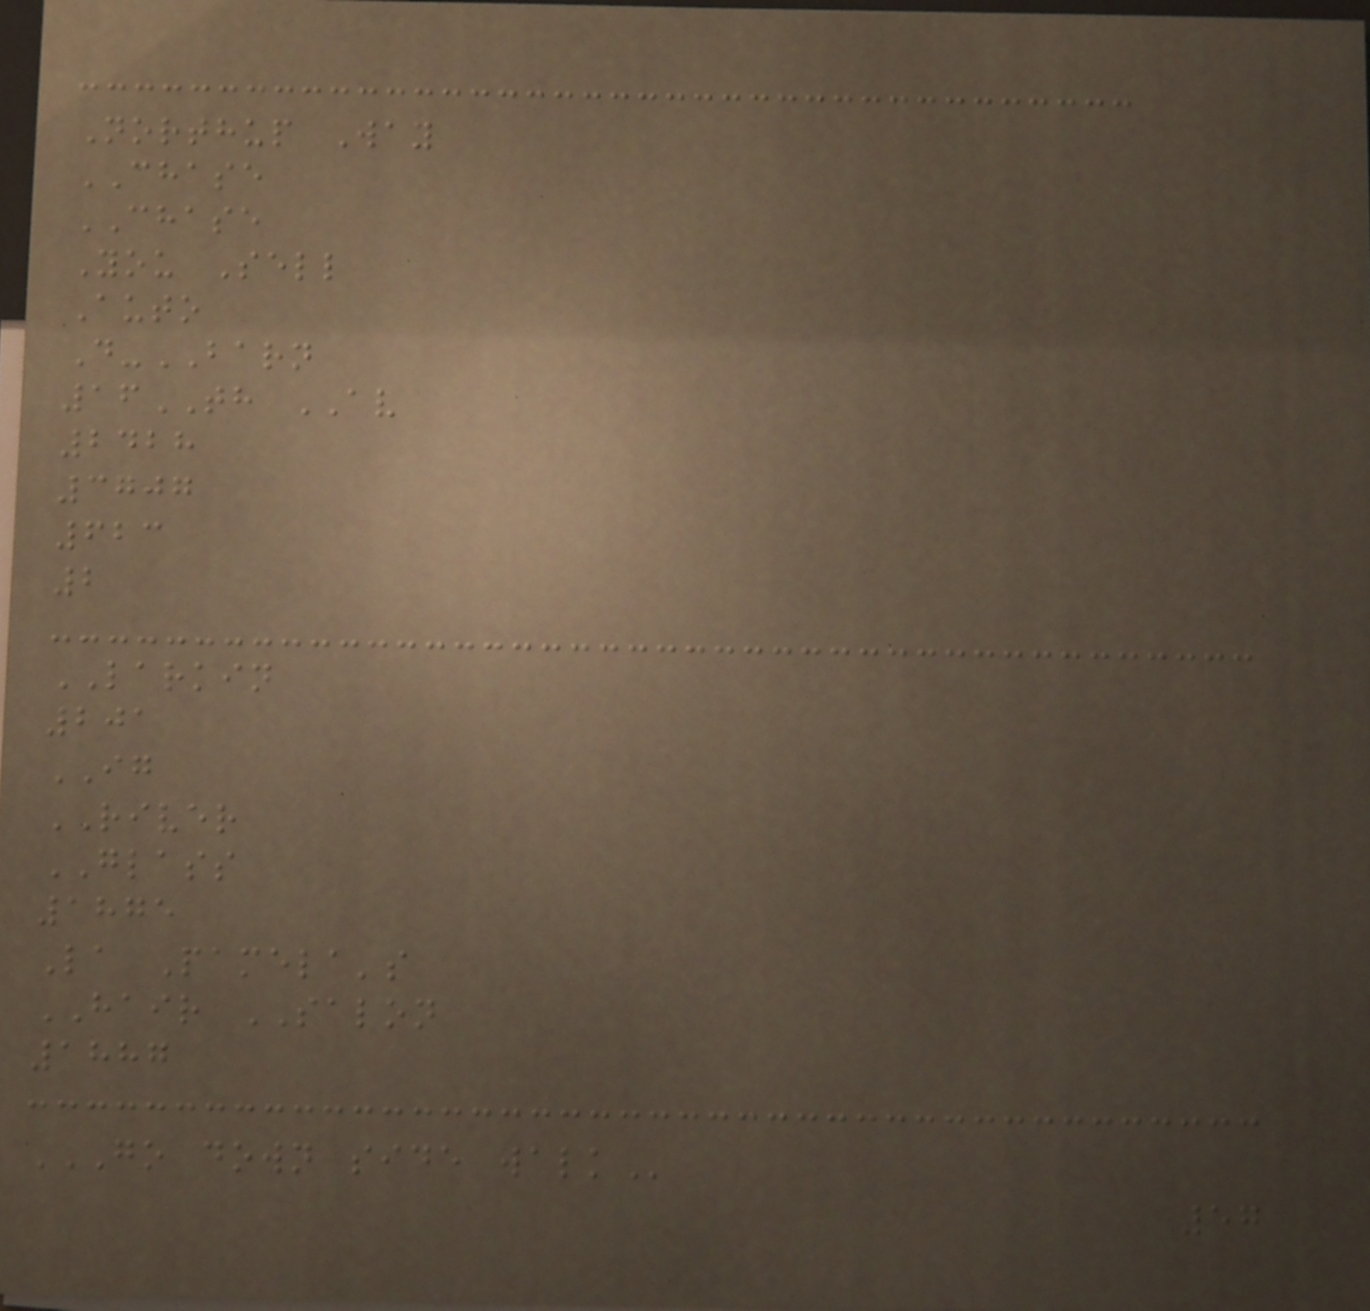Northup Way
CHASE
CHASE
You Sell
Auto
D-BARN
16TH AV
2428
3707
623
2
LARKIN
201
IG
RIVER
GLASS
1875
La Pamela's
HAIR SALON
1887
GO DOWN SIDE WALK
57
